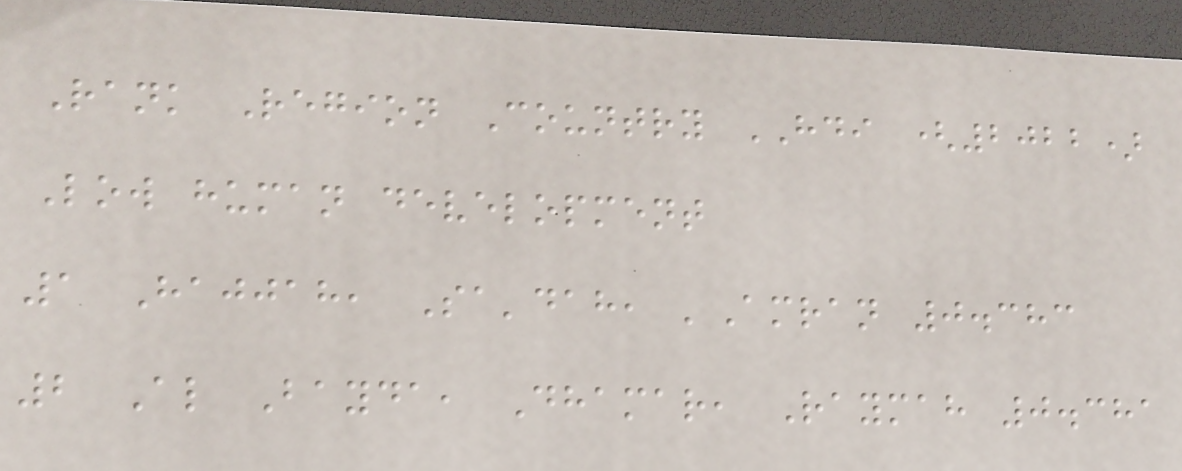Rank Region Country HDI (2022)
Low human development
1 Hajjah, Sa'dah, 'Amran 0.383
2 Al Bayda, Dhamar, Raymah 0.381
